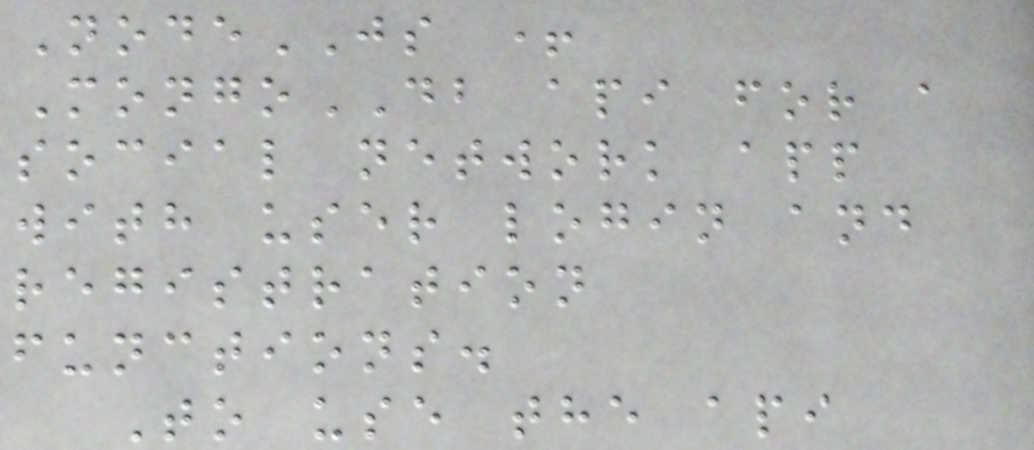NodeJS +
MongoDB api for a
social network app
with user login and
registration
functions.
To use the api
